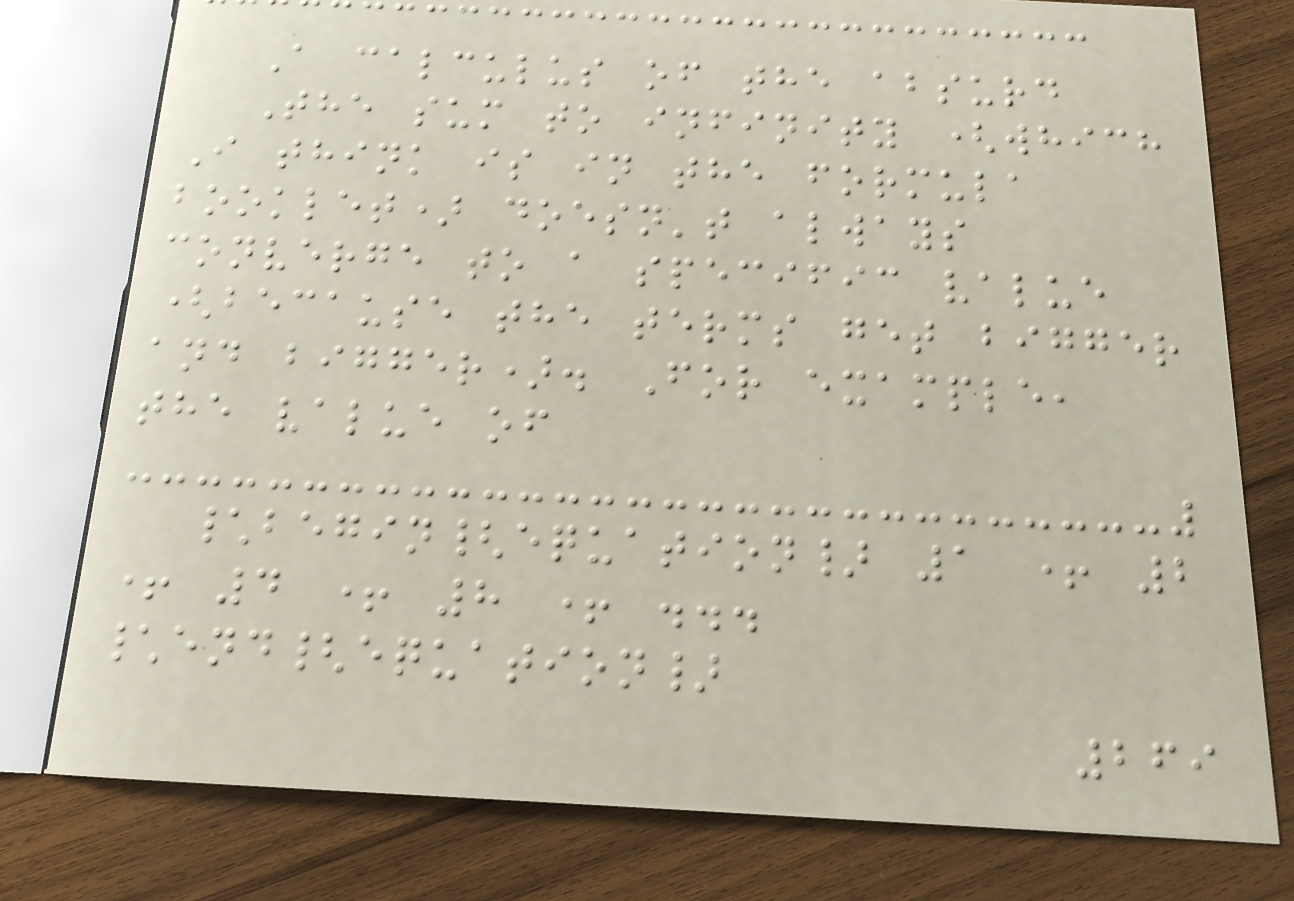A calculus of the absurd
The sum to infinity (which
I think is in the formula
booklet) doesn't always
converge to a specific value
(because the terms get bigger
and bigger). For example,
the value of
\begin{equation} 1 + 2
+ 4 + 8 + ...
\end{equation}
269
